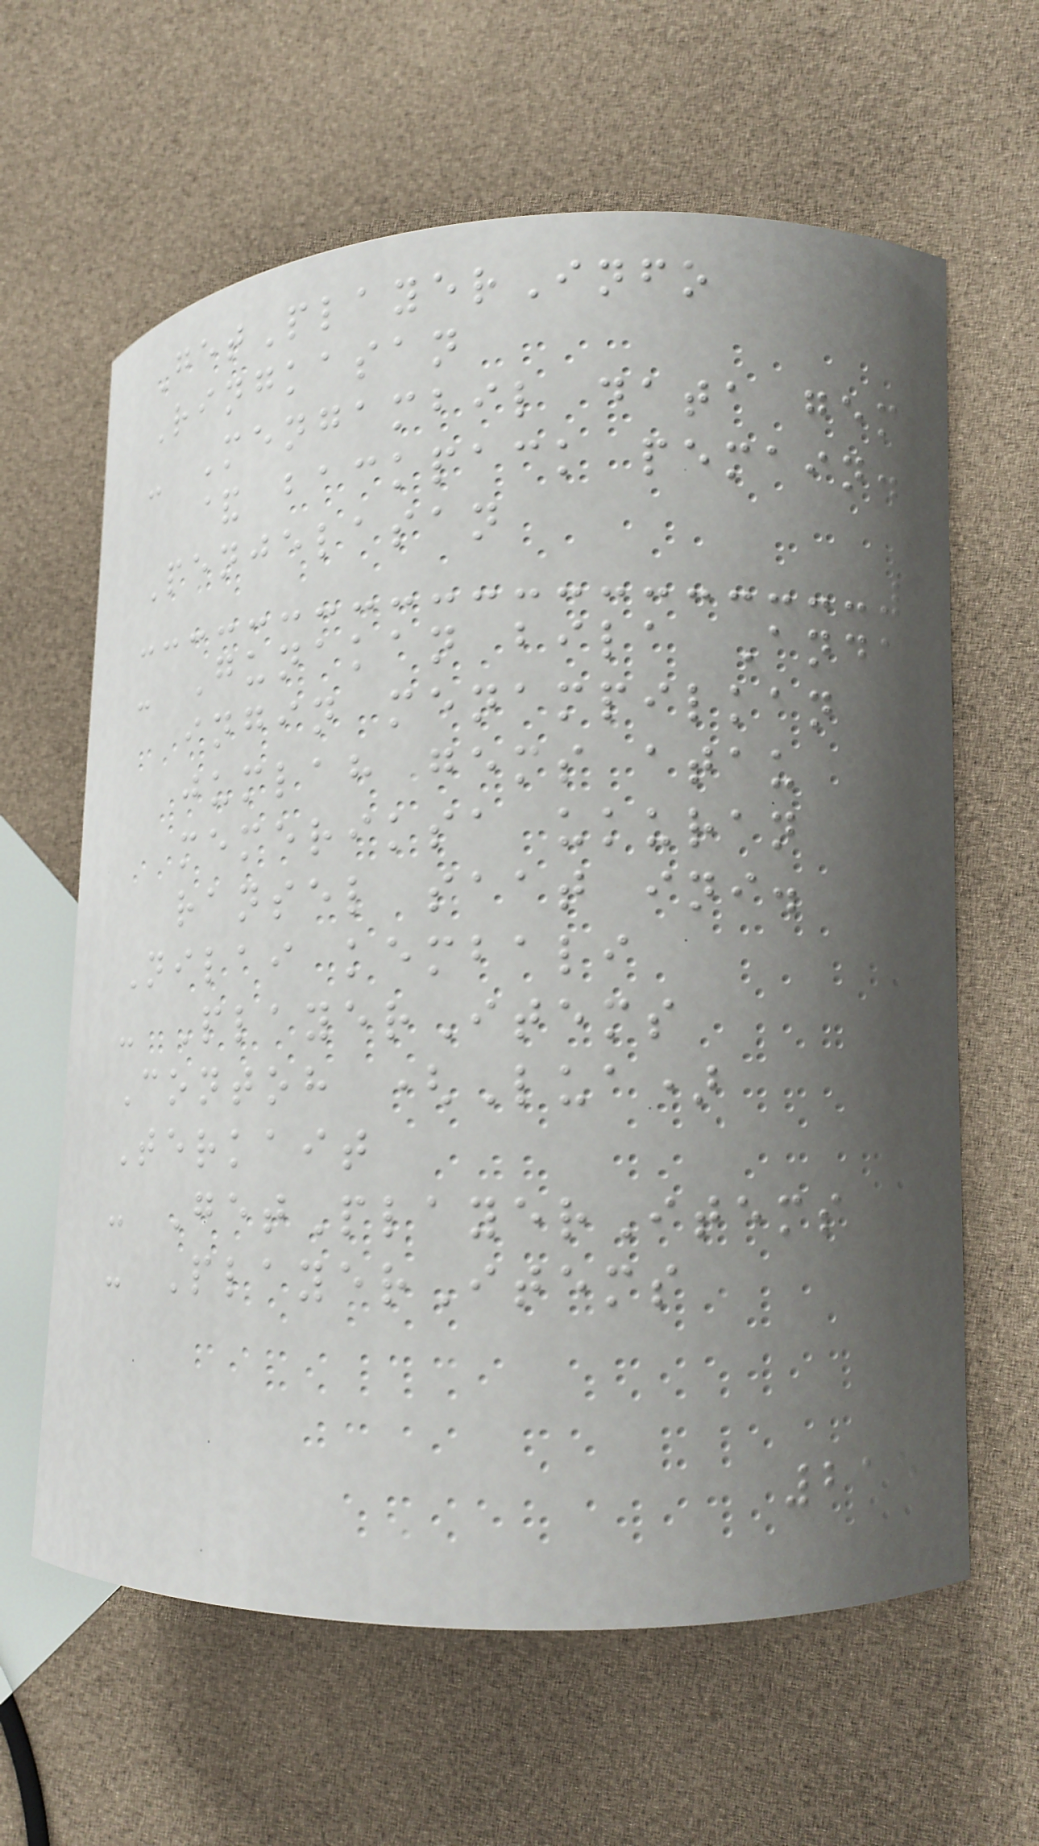GetPlayerInfo
Ringkasan
- Mengambil data gem
& backpack pemain.
Penjelasan
- Gunakan bila Anda
ingin menampilkan
jumlah gems atau
memeriksa ukuran
ransel saat ini.
Nilai kembali
- PlayerItems
Contoh (Lua)
Terkait
- GetPlayerItems
- PlayerItems
215
